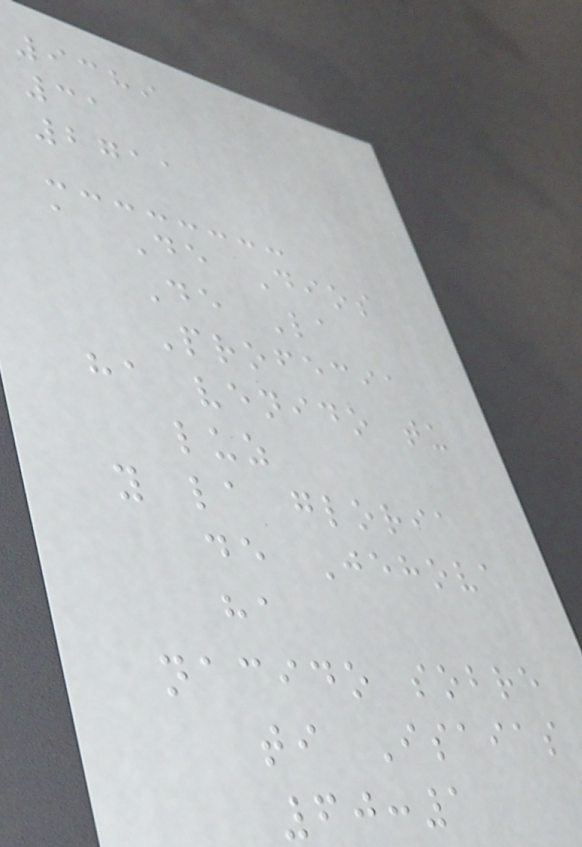9389
31
2711
a De Dios
De La
Profecia
ha venido tu
luz
y la gloria
de Jehova
ha
nacido sobre
ti Isaias
60:1
